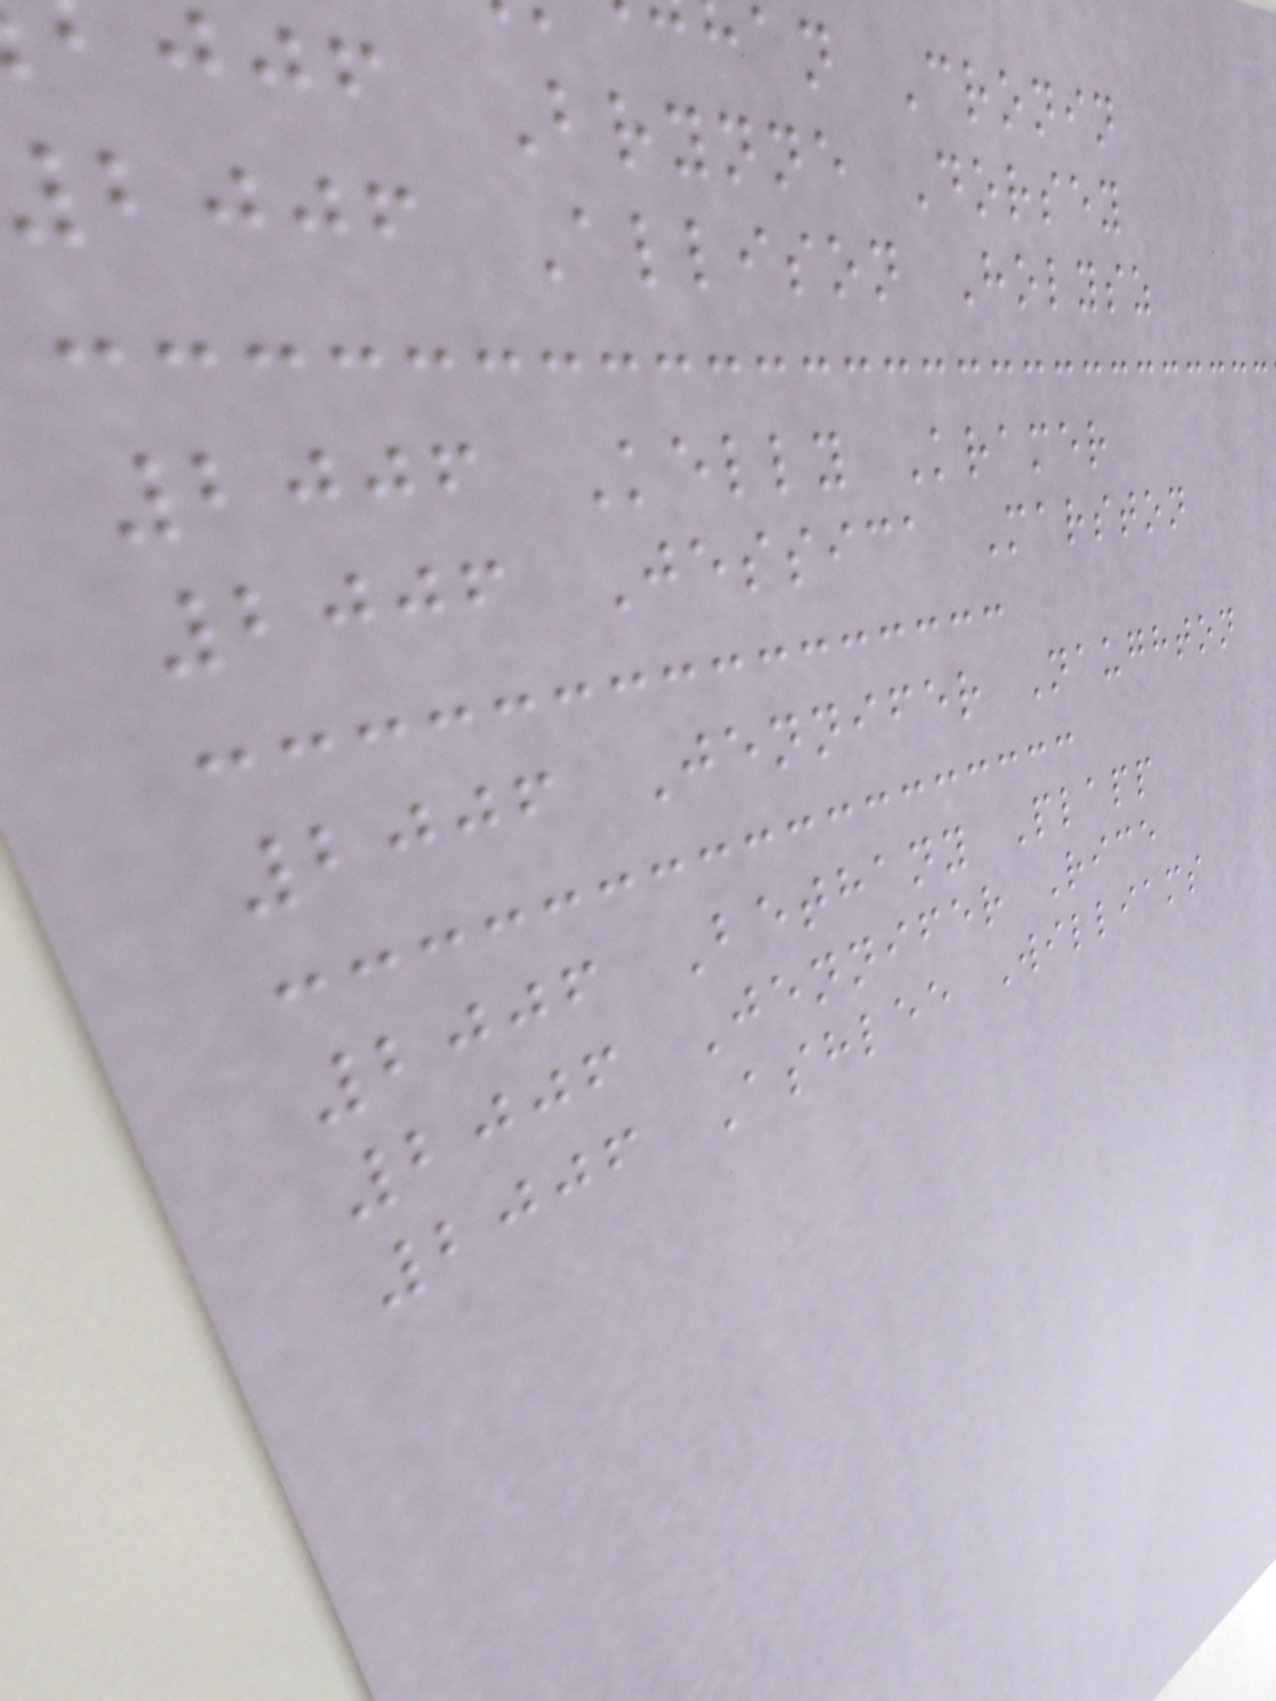an Cronin
jjf Brynne Dorsey
bjjf Allison Holysz
2006 Kelly Kramer
2006 Jessica Marston
2006 Jennifer Naughton
2006 Bethany Plapp
2006 Jennifer Rice
2006 Ashlee Williams
